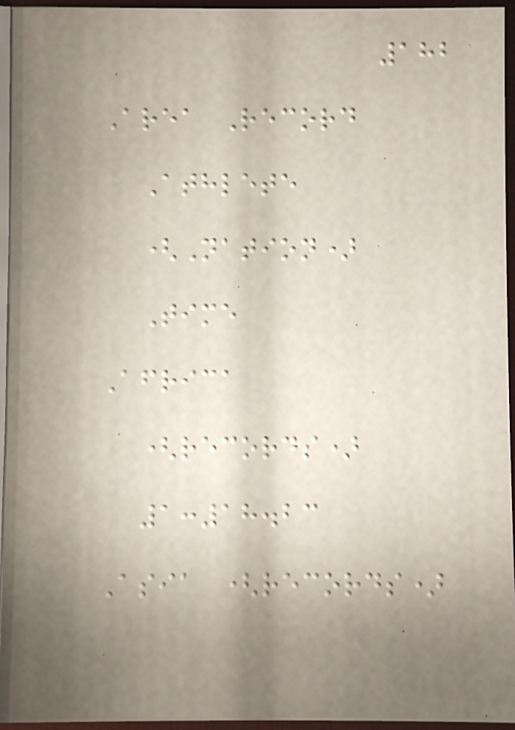182
Area Record
Athlete
(Nation)
Time
Africa
(records)
1:18.23
Asia (records)
